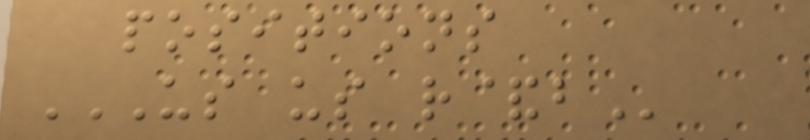positions
US US R&B
